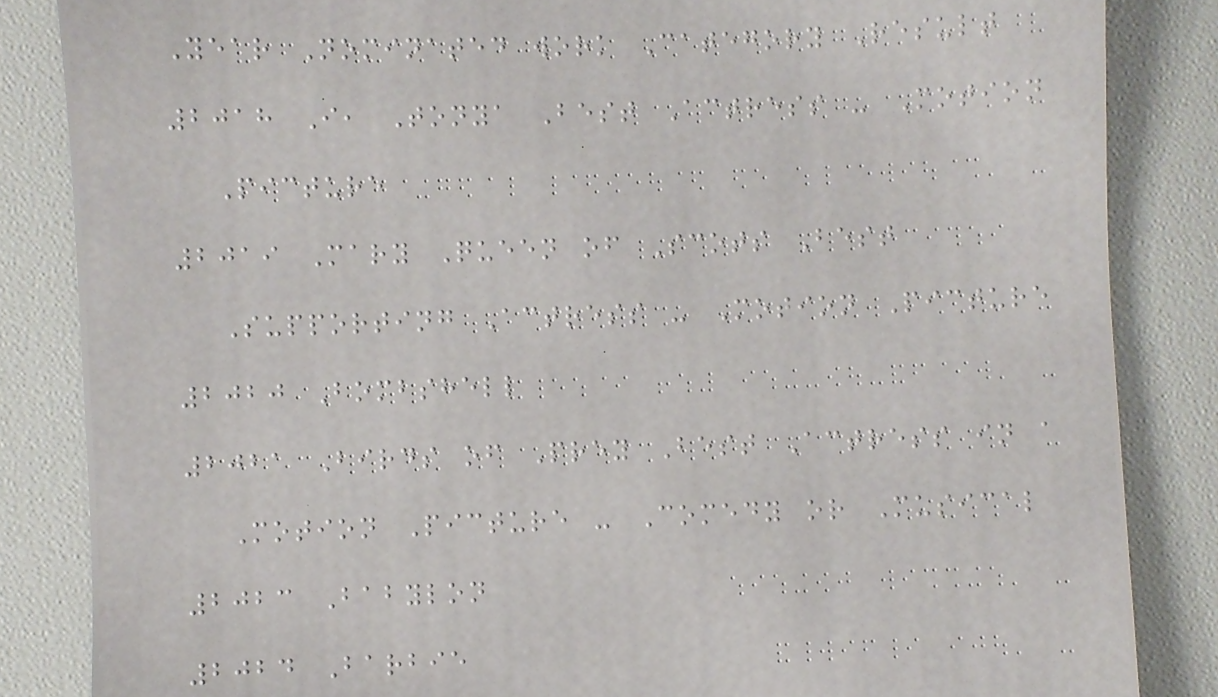Year Nominated work Category Result
2018 I, Tonya Best Actress - Motion
Picture
2019 Mary Queen of Scots Best
Supporting Actress - Motion Picture
2020 Bombshell
2021 Birds of Prey Best Actress in a
Motion Picture - Comedy or Musical
2023 Babylon
2024 Barbie
